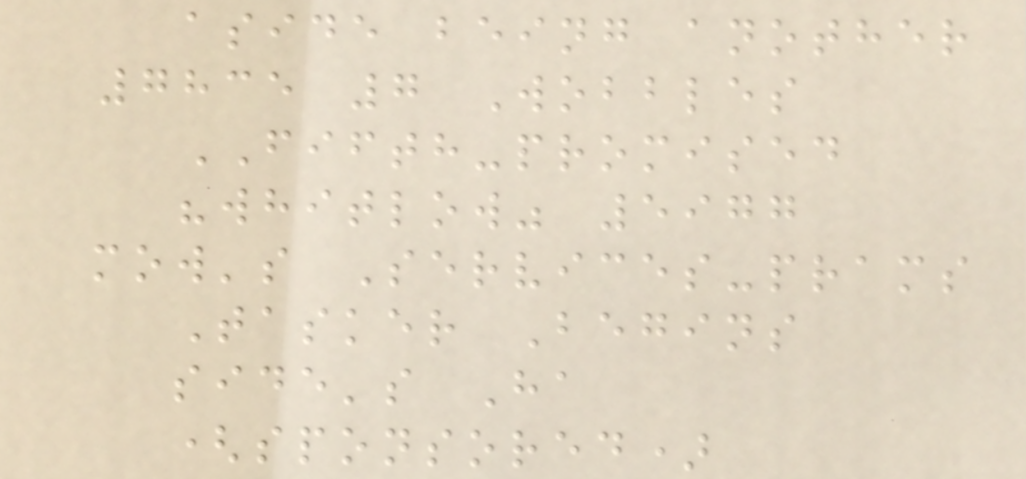aside being another
7835 7 Wobbles
FIFTH-promised
"whitlow" 5977
mow's Services-prams
Tasker Begins
side's Ha
(sponsored)
